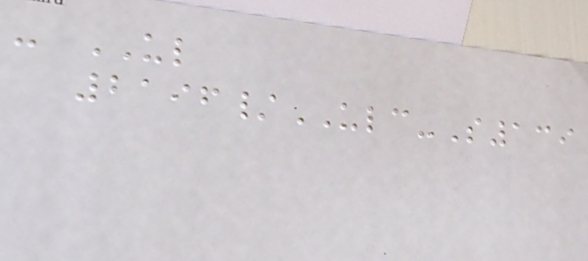- UL
2196/ULC-S139
